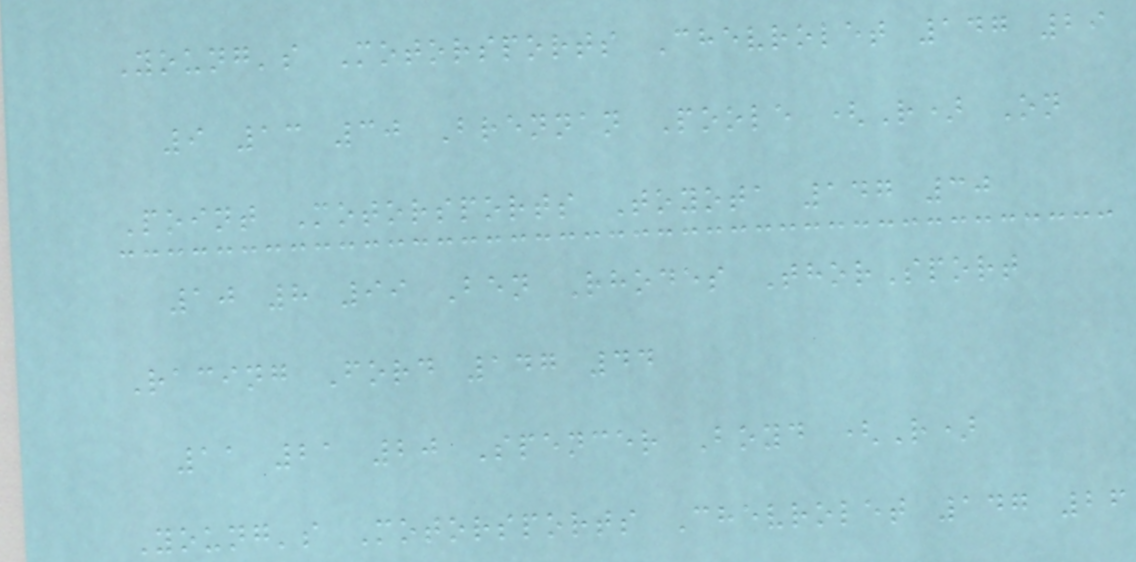Young's Motorsports Chevrolet 147 29
9 13 30 Brennan Poole (R) On
Point Motorsports Toyota 147 30
10 8 99 Ben Rhodes ThorSport
Racing Ford 147 44
11 21 20 Spencer Boyd (R)
Young's Motorsports Chevrolet 147 26
